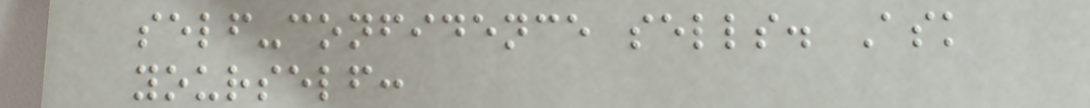self-confidence sells. Ask
yourself:
